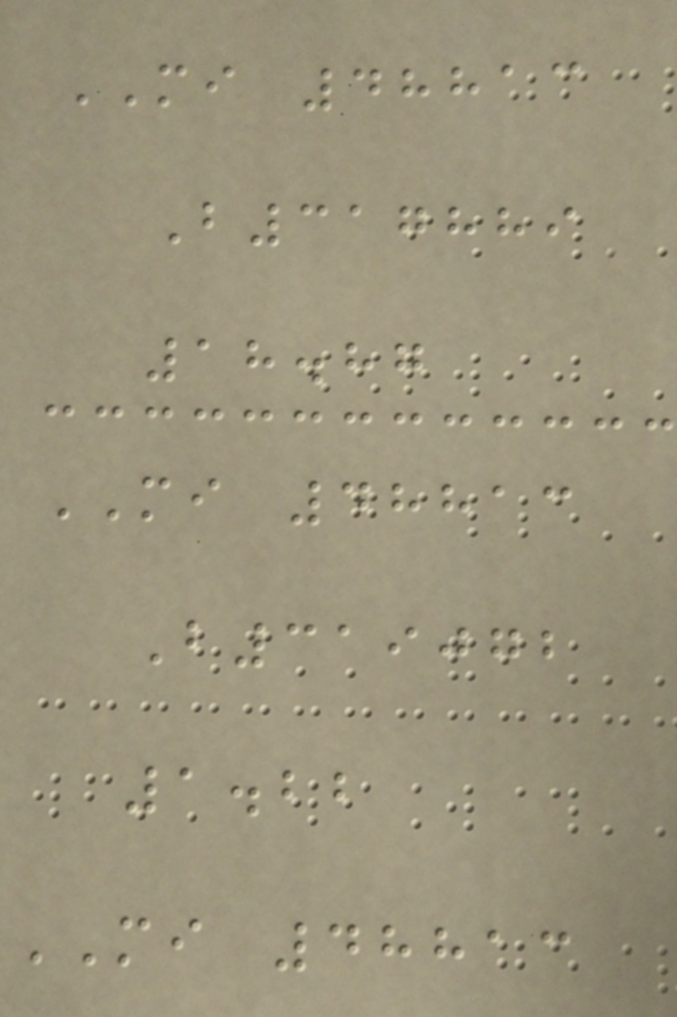MI 48813
B317889
18.87
MI 48813
B319072
1.22
MI 48813
